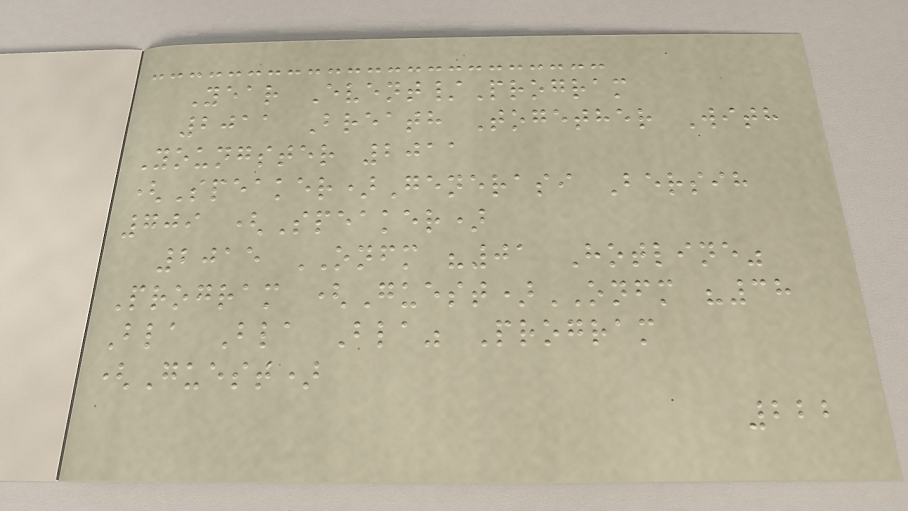Year Event/Program
2011 Breath Together With
Youngster 2011
(Speaker)Generasi Bersih
709 (Speaker)
2015 ONFM "01 Hotline"
Program (Guest)ONFM "38
Bla Bla Bla" Program
(Guest)
222
